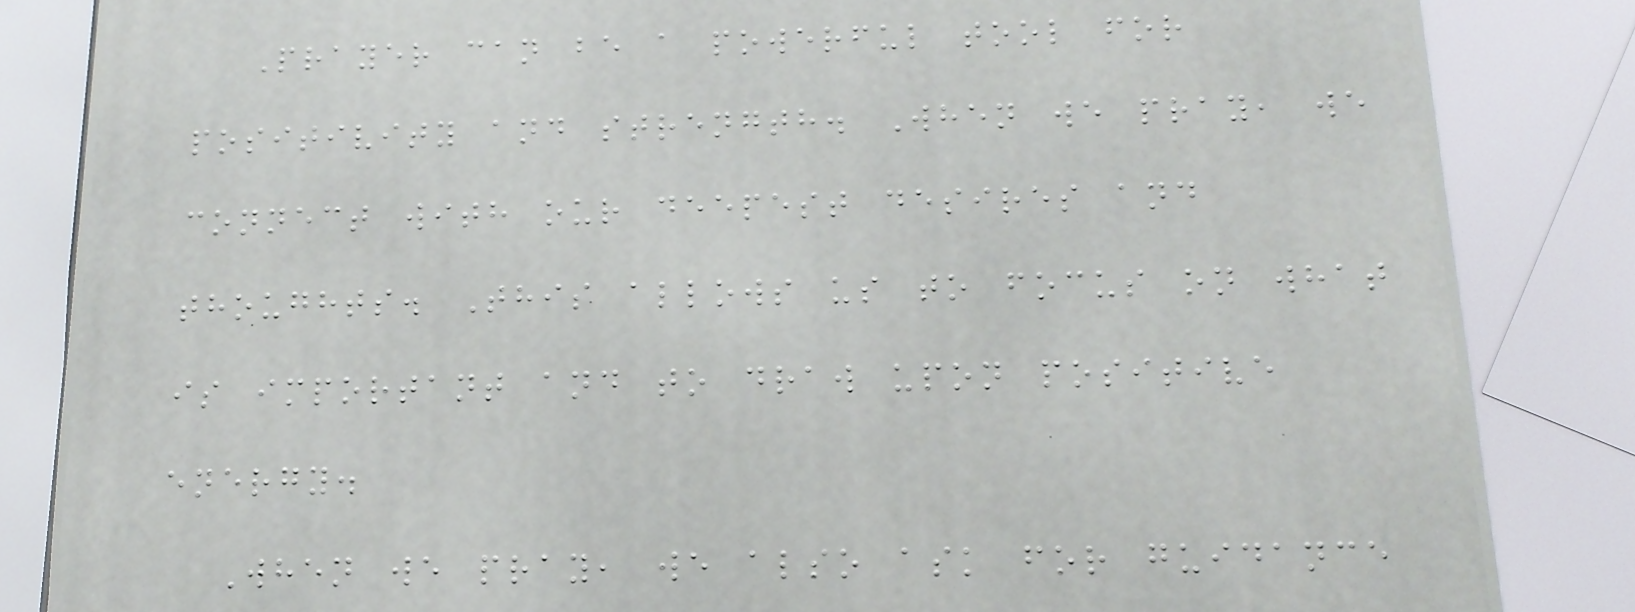Prayer can be a powerful tool for
positivity and strength. When we pray, we
connect with our deepest desires and
thoughts. This allows us to focus on what
is important and to draw upon positive
energy.
When we pray, we also ask for guidance
